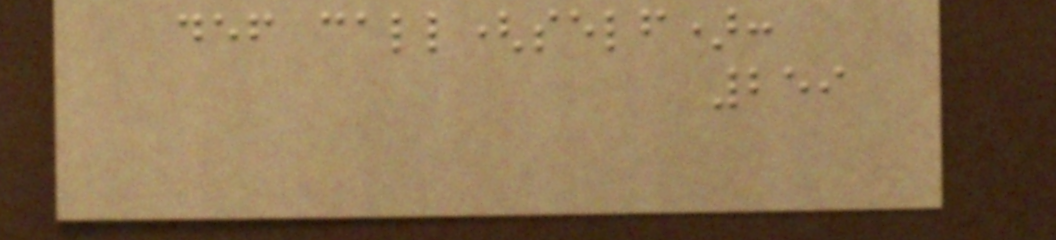def call(self):
259
